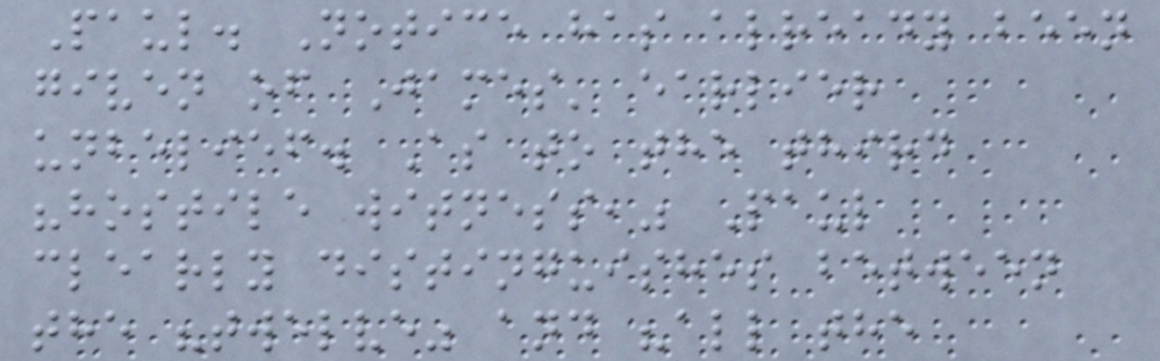Paul. Notice has already been
given of James' earlier
unbelief. As to the third
"hostile witness," Paul
clearly distinguishes between
the "twelve" and "all the
